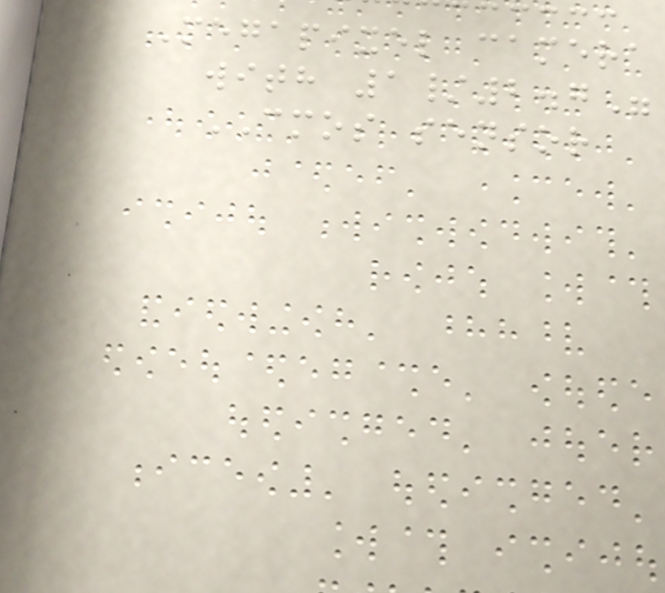Megapixel camera
with 1/2.7"
CMOS sensor
